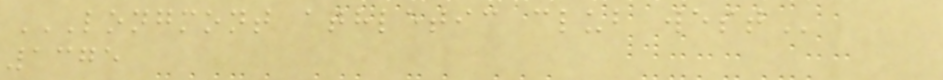LONGMONT ATHLETIC CLUB WEST
1375
